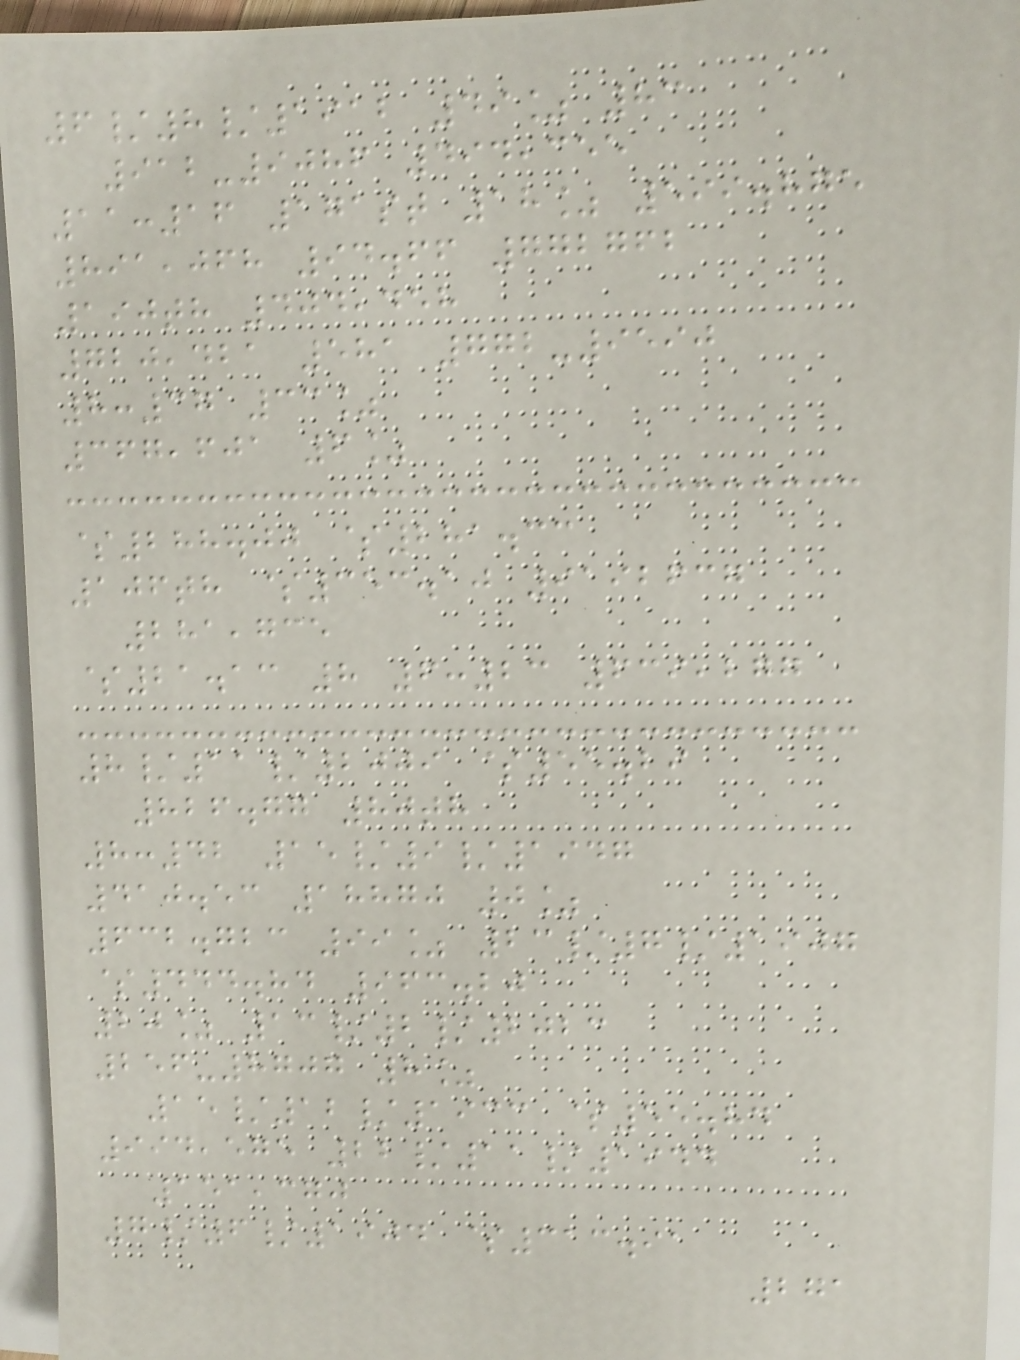6/8/1912 49% 83
912-9086 494,355
11:16 171st 18% 599.875
891,068 94.66 772762
190th 404,458
720,421 581 772-9590
8:37 33%
367,601 6%
$288.00 $281.33
106th $353.10 9192637
281,735
$21.13 8 6:23 639,277
8/11/2009 $55.29
826.77 80th
8:42 15/9/1947
410.53 18870 0%
632.723 99% 23/7/1907
$444.84 963.20
20% 13/2/2023
256-8707 8%
15/12/1933 $55.84
994,575 22/11/1944
151,370
7/6/1904 $313.91
271
